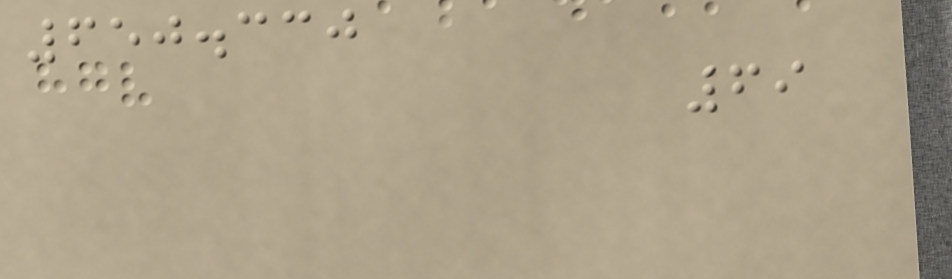650.330
69
